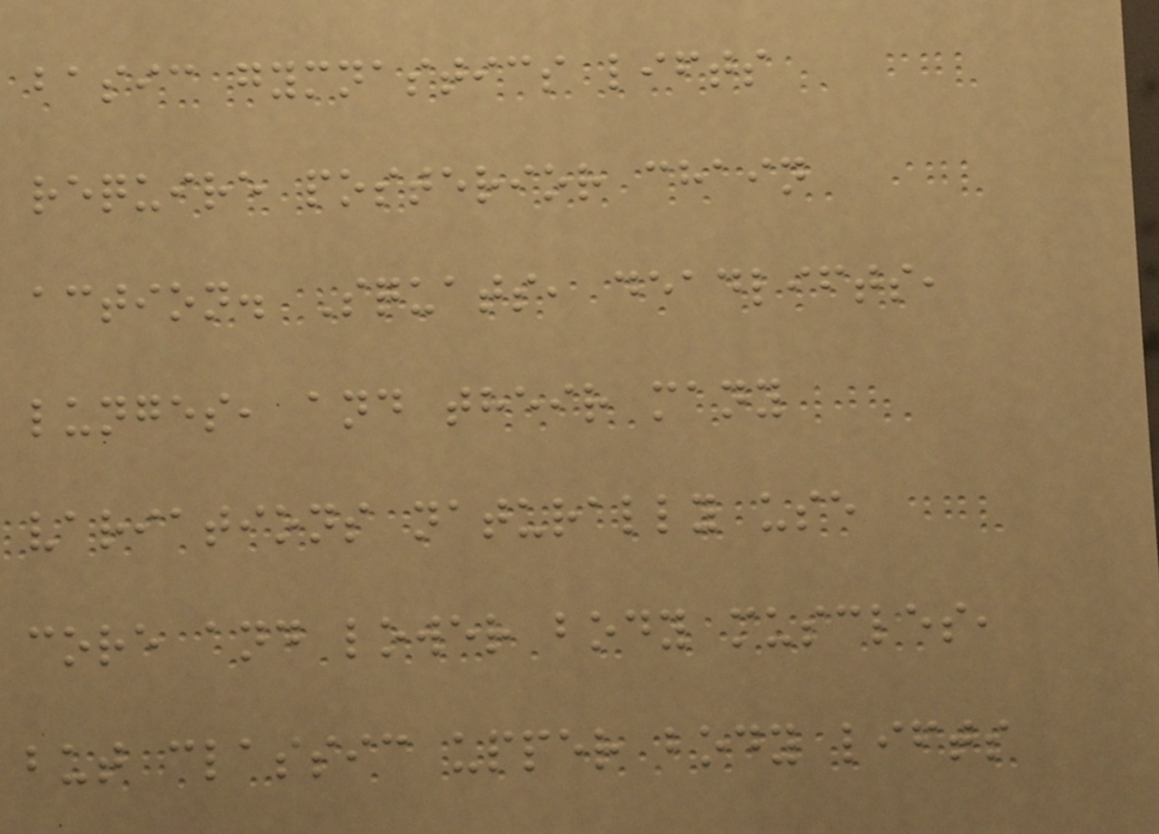basic gymnastics lifts
require posterior chain
action. Squats, deadlifts,
lunges, and their many
variations naturally use
core and lower body muscles,
but classic upper body lifts
